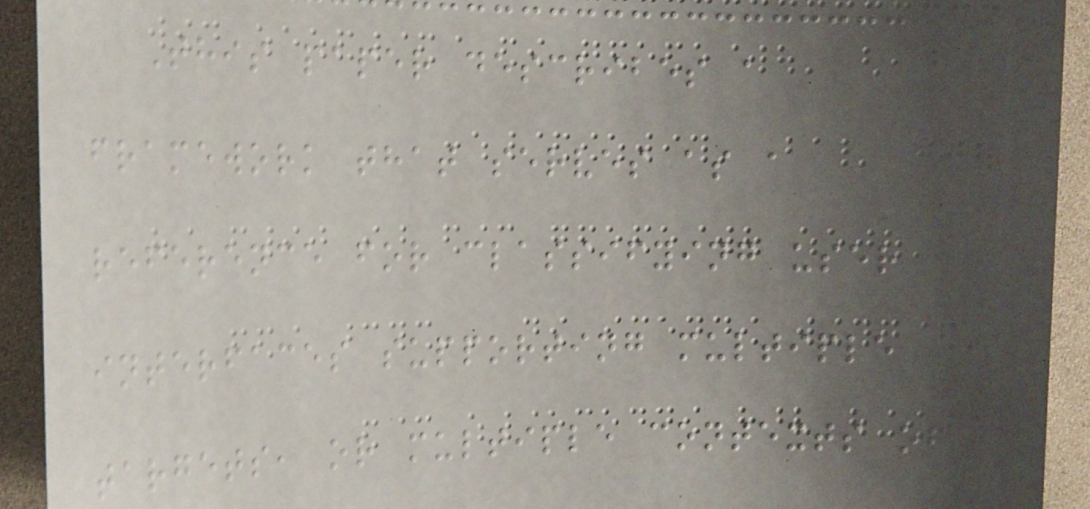This paper describes a
framework that serves as a
reference for classifying user
interfaces supporting multiple
targets, or multiple contexts of
